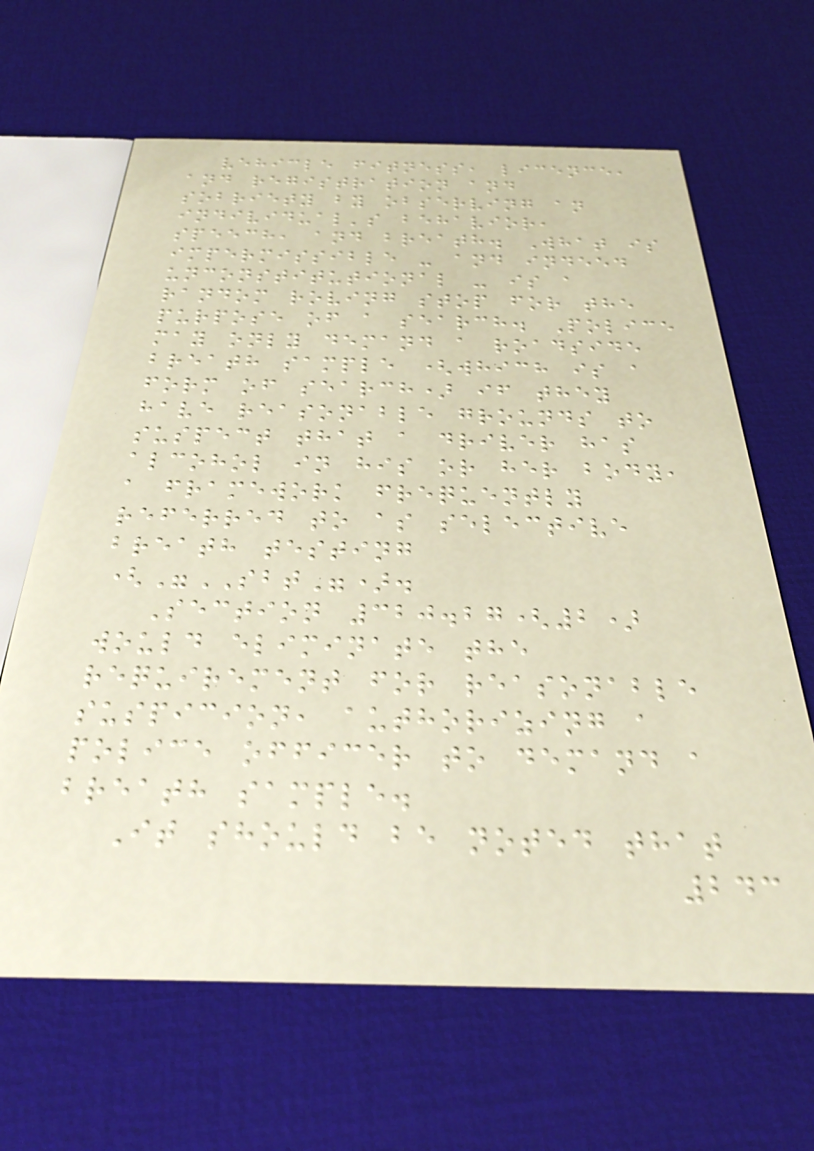vehicle fitness, licence,
and registration and
sobriety by observing an
individual's behavior,
speech, and breath. What is
impermissible - and indeed
unconstitutional - is a
random roving stop for the
purpose of a search. Police
may only demand a roadside
breath sample (which is a
form of search) if they
have reasonable grounds to
suspect that a driver has
alcohol in his or her body,
a framework frequently
referred to as selective
breath testing
("SBT").
Section 320.27(2)
would eliminate the
requirement for reasonable
suspicion, authorizing a
police officer to demand a
breath sample.
It should be noted that
243
